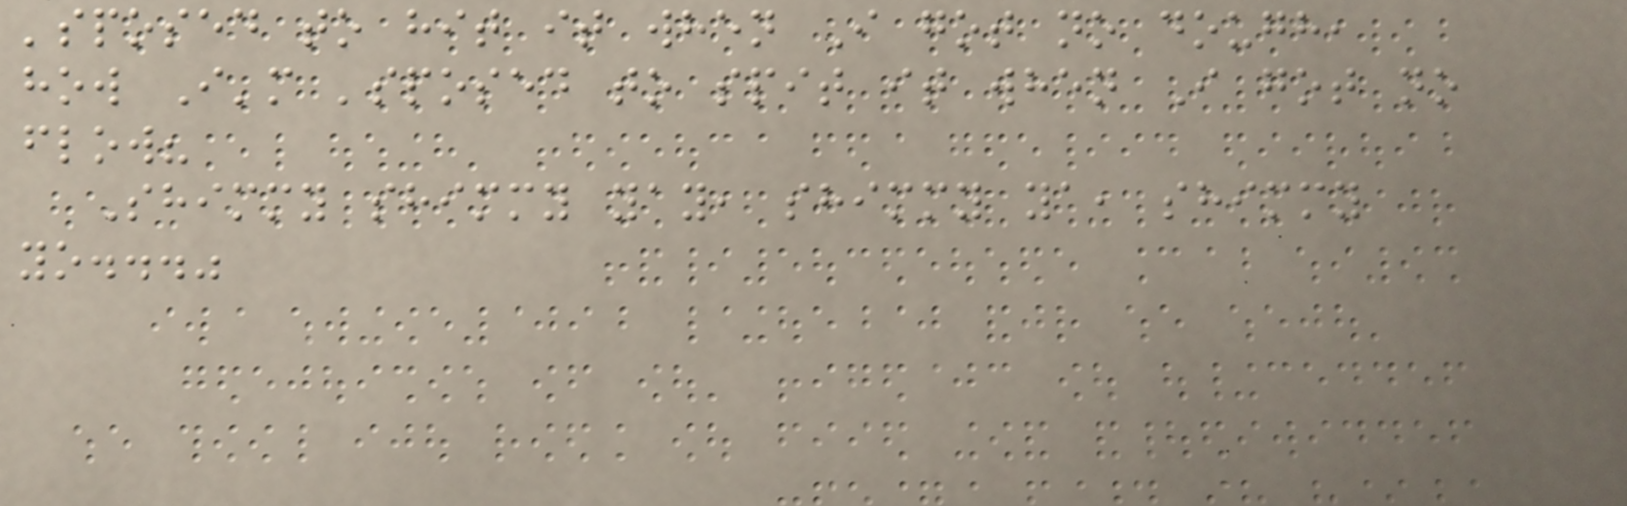'sposed to hit it when I got no dough,
how I'm 'sposed to spit it when I got no
flow?
Shimmy shimmy yay, shimmy ya, shimmy
yo..."
